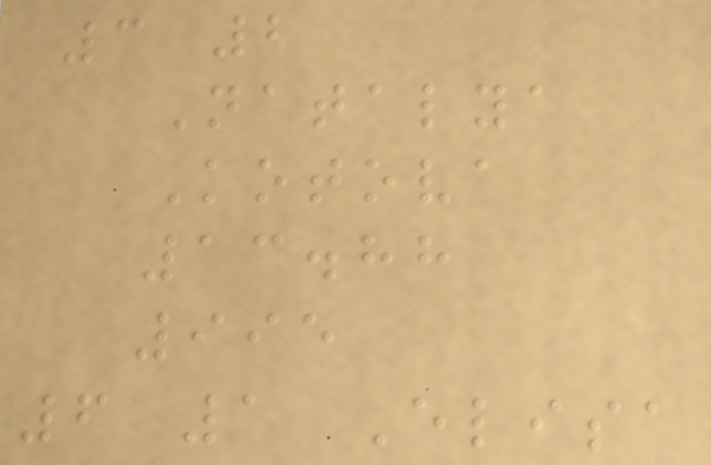3 2
Natalya
Kotova
13.88
995
6 1 Elisa
